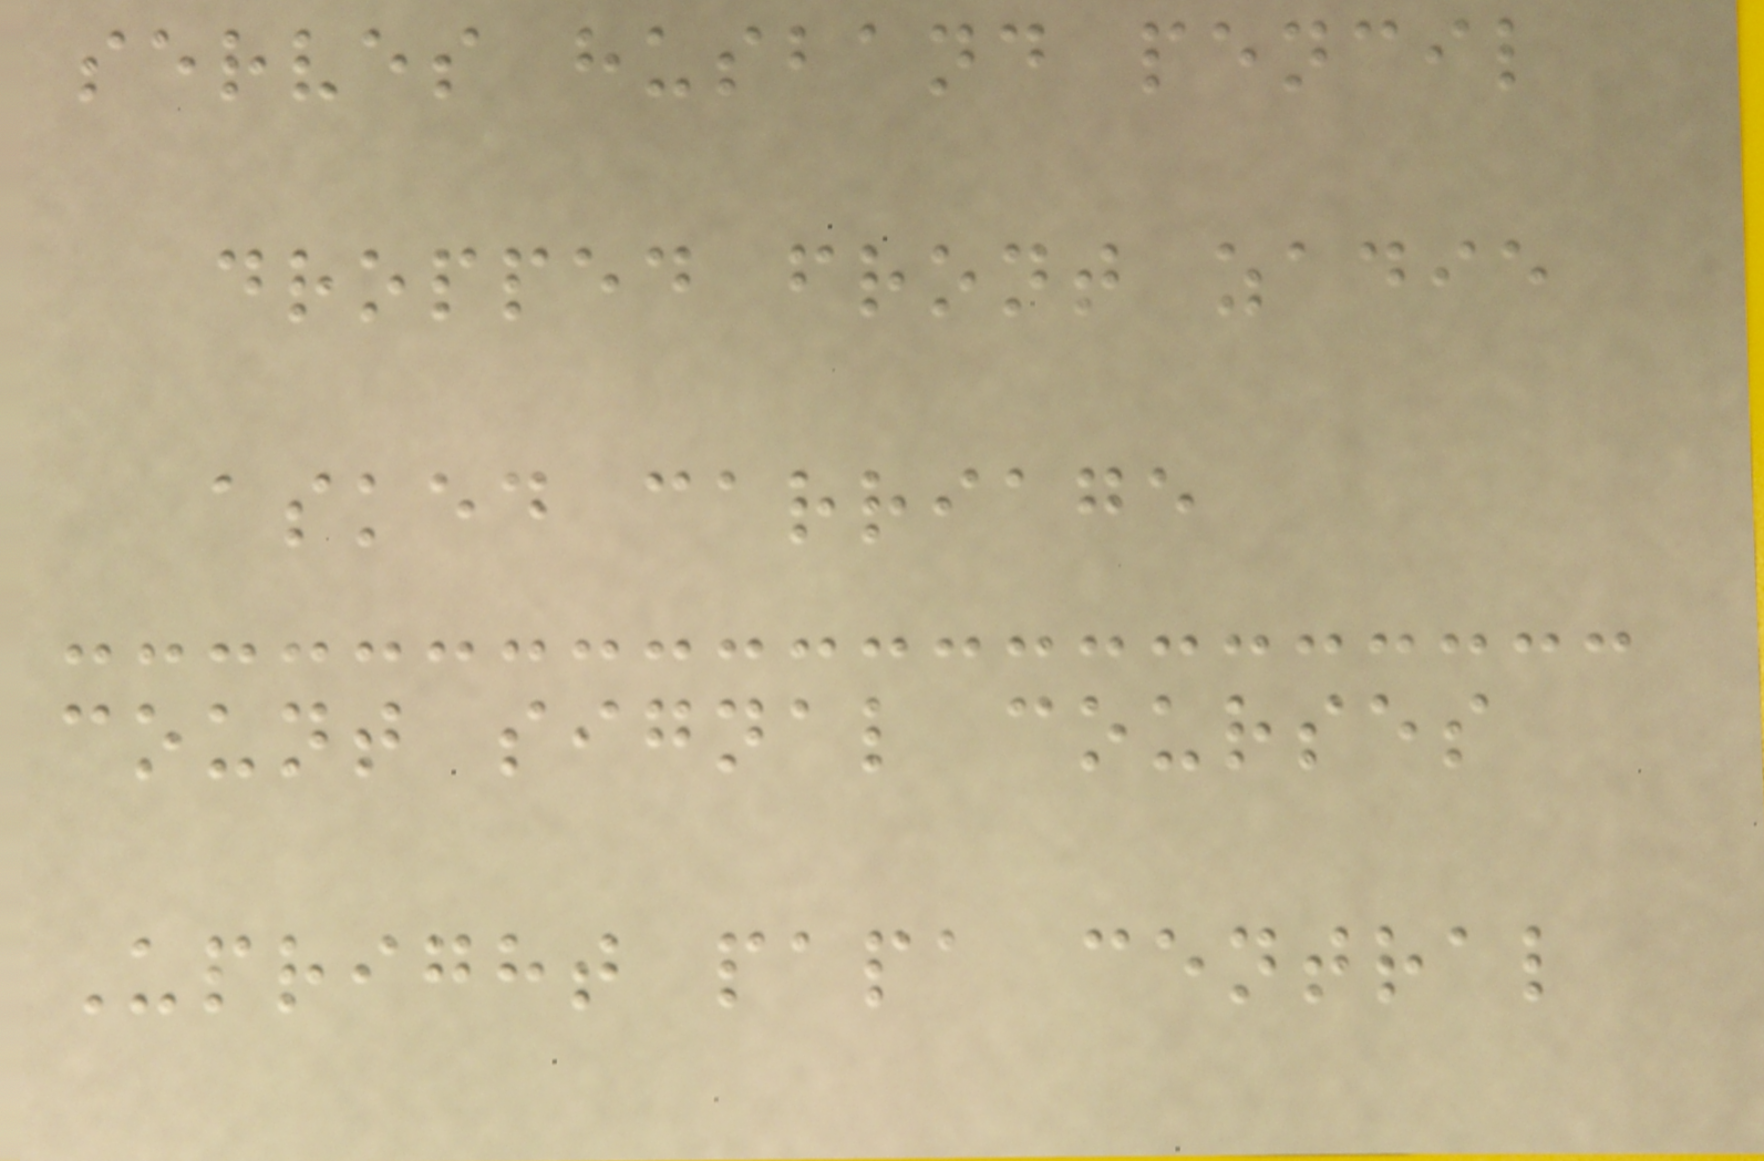serves husband pencil
dropped front zadie
asked carriage
count signal courses
Upright papa central
